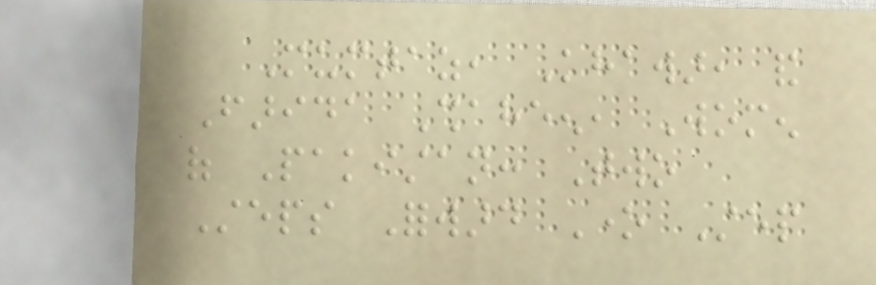Mumtaz, Khawar, and
Farida Shaheen, Women
of Pakistan: Two
Steps Forward One Step
